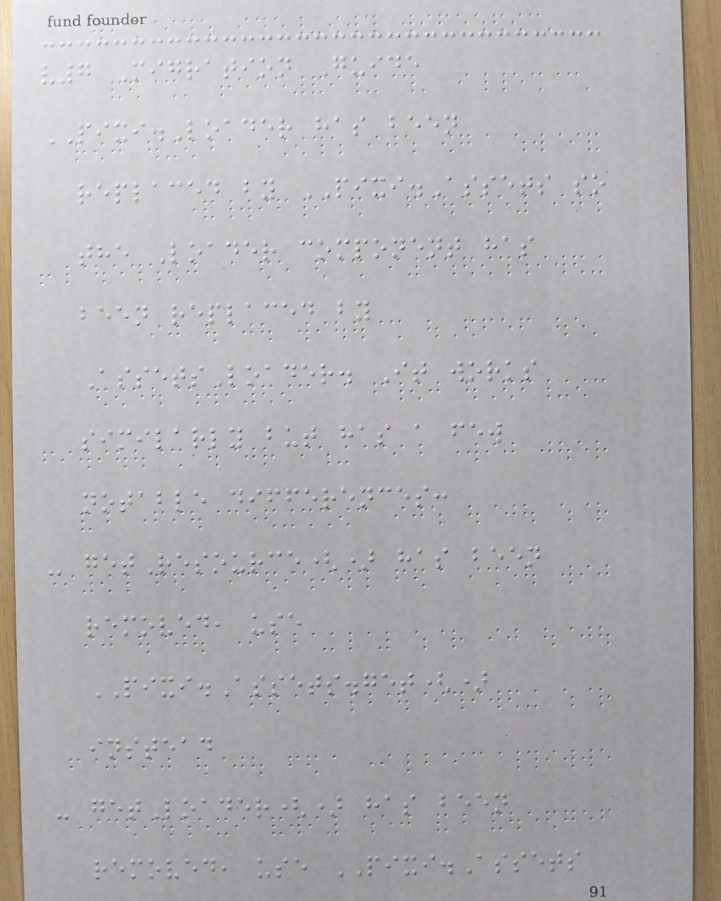v7 Migration Guide
PIXI.Loader has been
replaced by PIXI.Assets so
the Loader component has
been replaced by
AssetsLoader. It works
similarly but has a few
notable differences:
- getResource() has been
removed, use
PIXI.Assets.get()
instead
- getLoader() has been
removed, use PIXI.Assets
